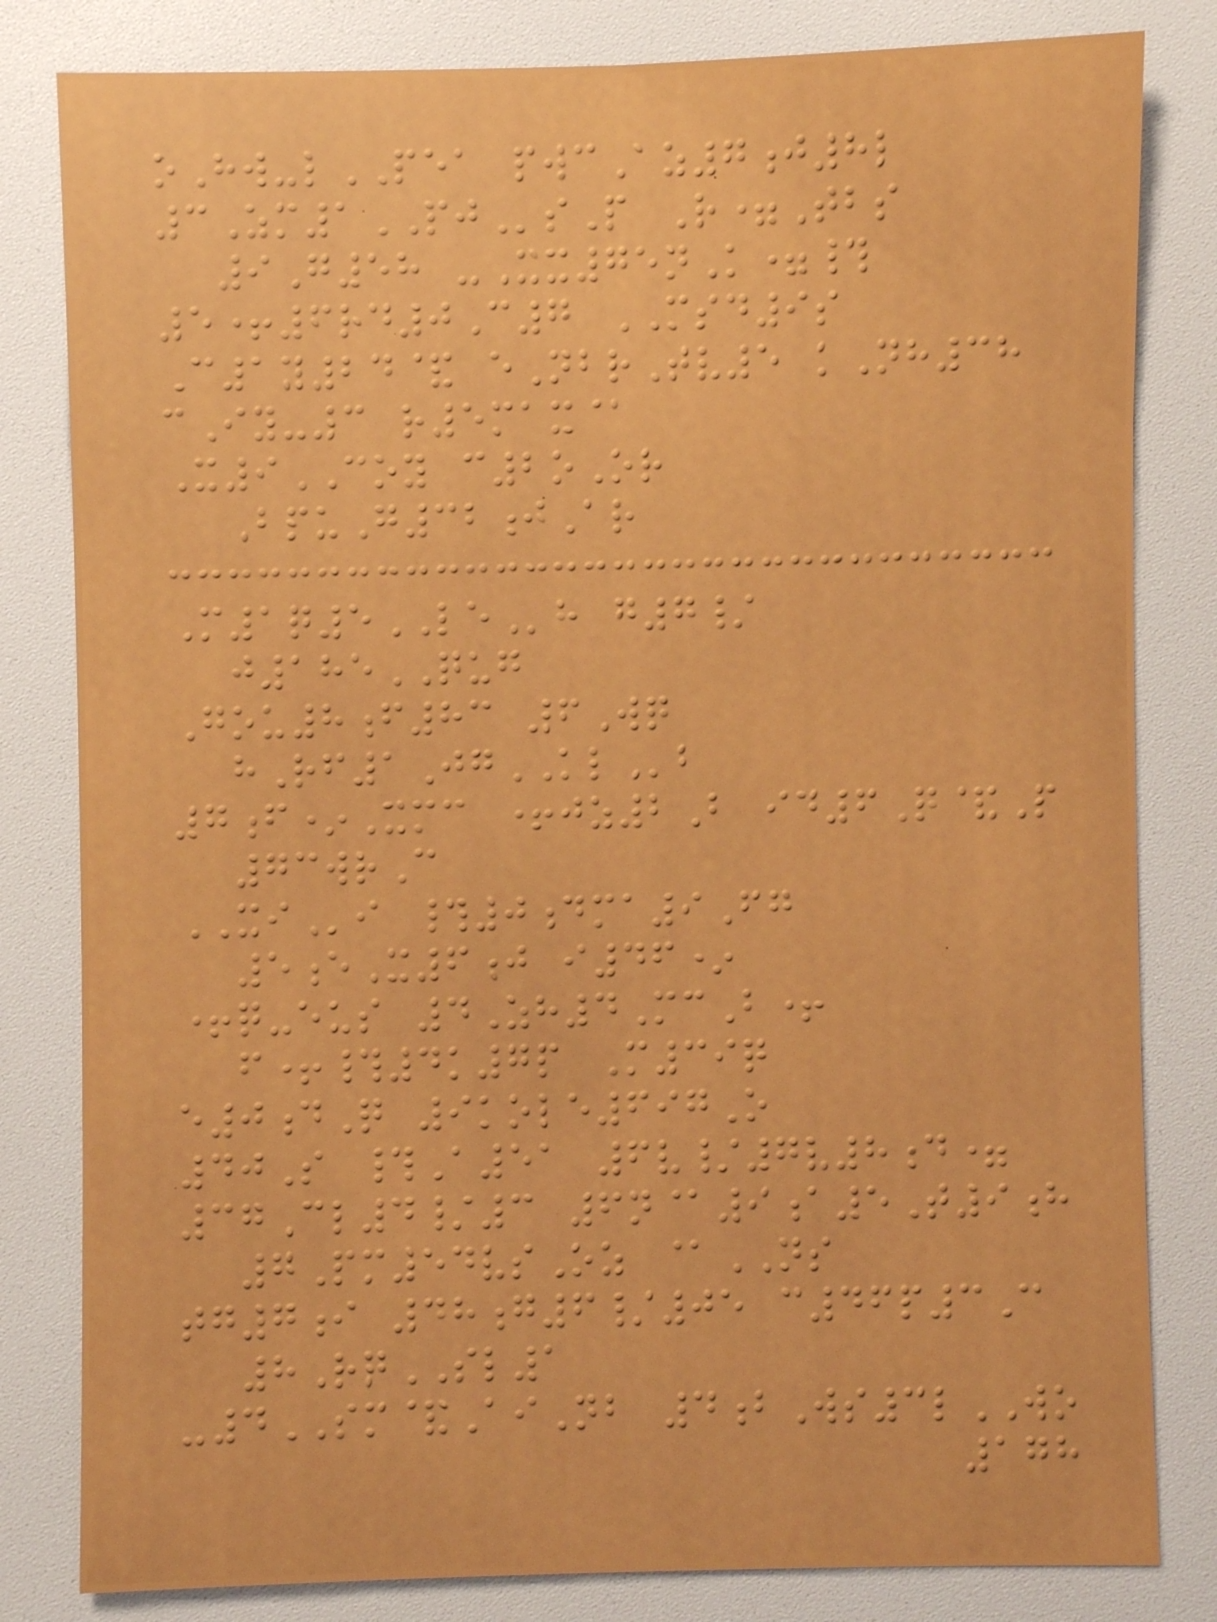oHw-lPEA pwcAz7j8l
3Zm1PJsP R=Tbs
9G58 -Xx75nK=#
5+6rd0C7 MSD9s
C1y24& eNbrTv5 kNh38
cIy-3 r5max@
X9COY c2oOr
BpuG32jAr
M1q5LEh g7/
j185QUG
Gou8f83 6Wq
hRf1JgKLb
7f*Xmc +jz2B id6Q&P
73wrC
XIi #0dma9Fg
5eX6j i46*
+q-eus 4Zh4McB+
f+#4k7p M39q
e0dQ 9kole697O
40S #A51 6v/7v8d=
37Cl4/3 6n@9a5T9h
7Pm54vsOz @NS
tg7i 48g6/05 c46p3C
8RqSL1
-4SM&AiNb 4bWs3lWO
178
